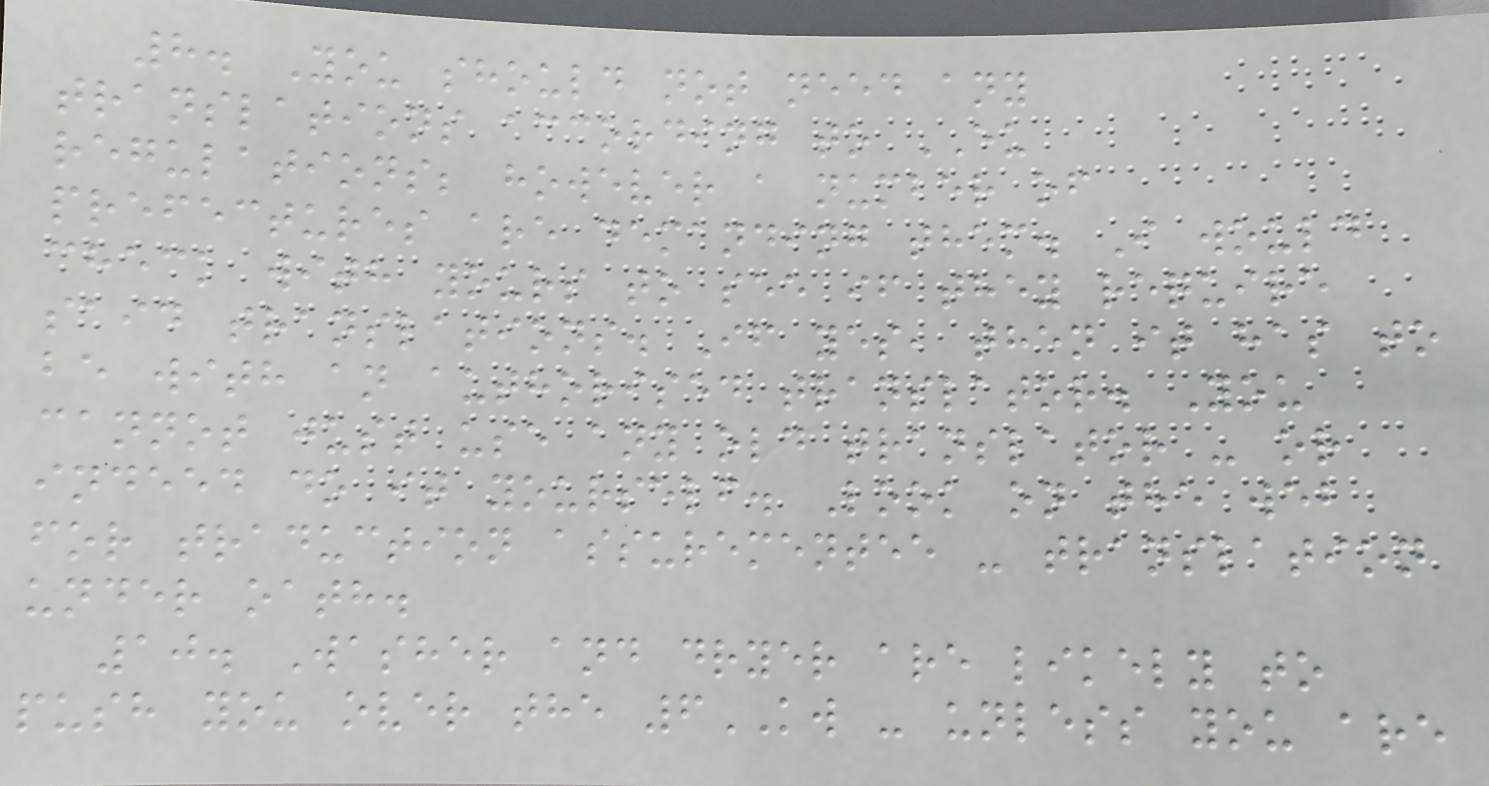8. You should not need any
translations according to EU
regulations; however a number of
prefectures are demanding them. I would
check with yours to see if they require
said translations. If yes, then it has to
be with an authorised translator. You
cannot just use any old translator - or
indeed do it yourself. Look on the web
for traduction assurementee - translation
under oath.
10. Washer and dryer are likely to
push you over the 6KW - unless you are
